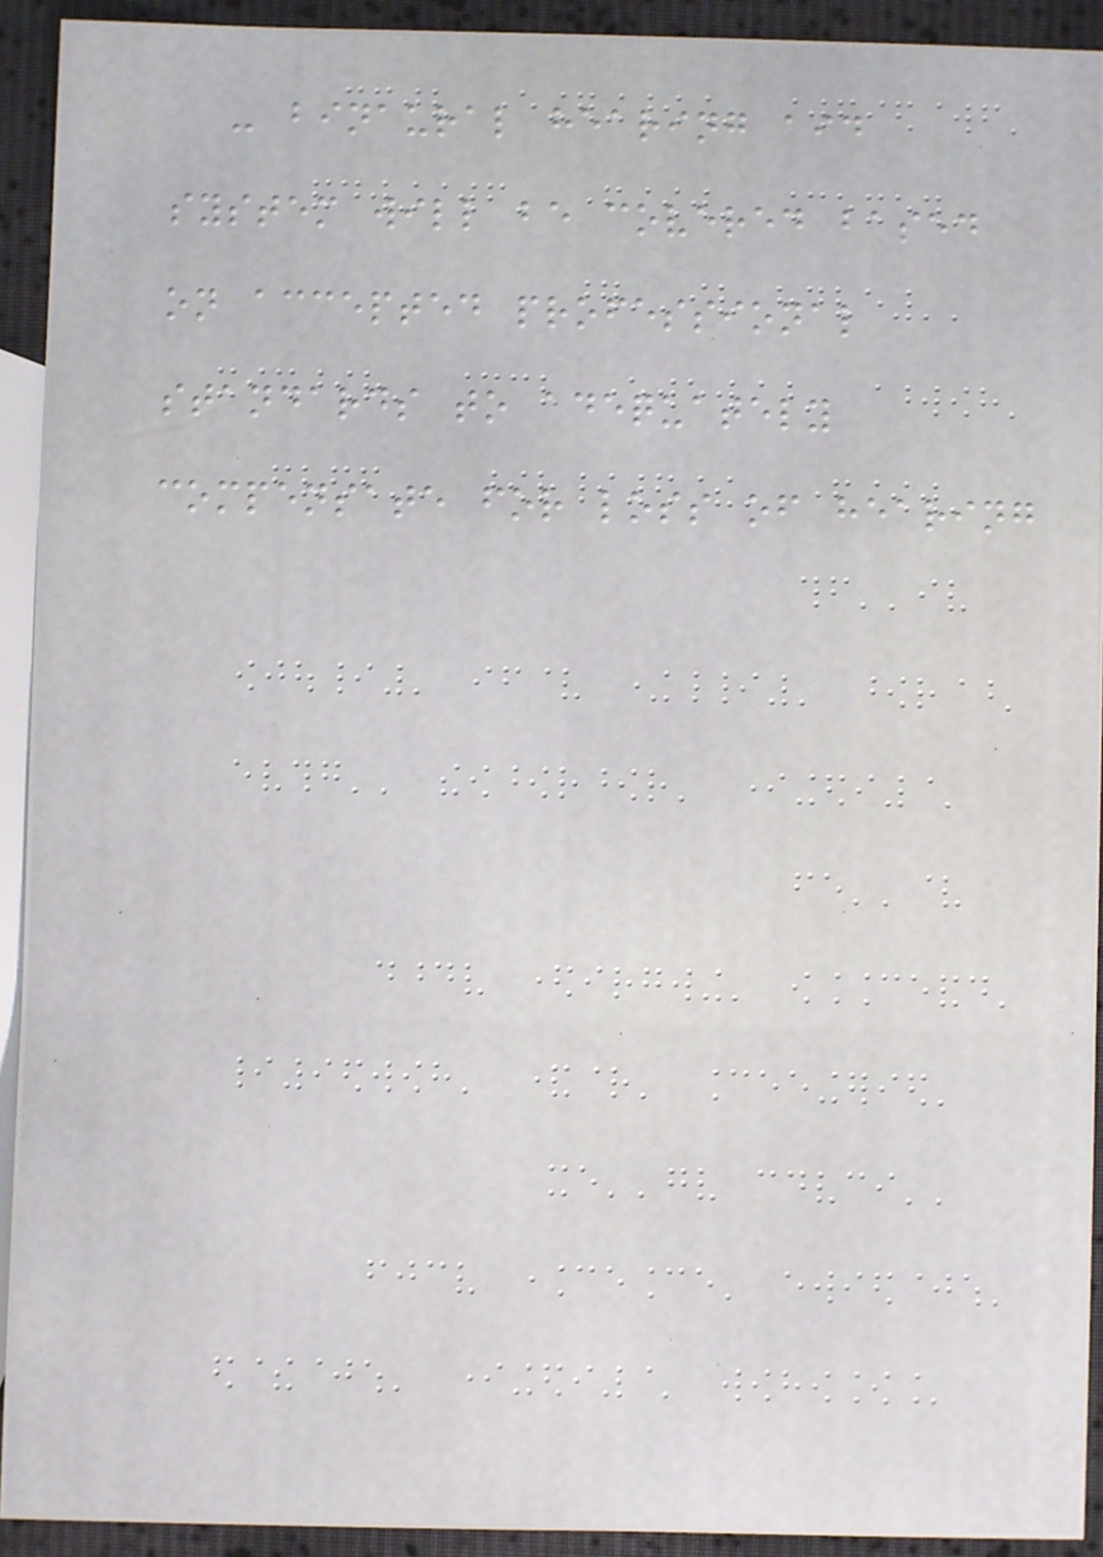- binaural hearing aid
system will be covered based
on accepted professional
standards to adequately
compensate for loss of hearing
